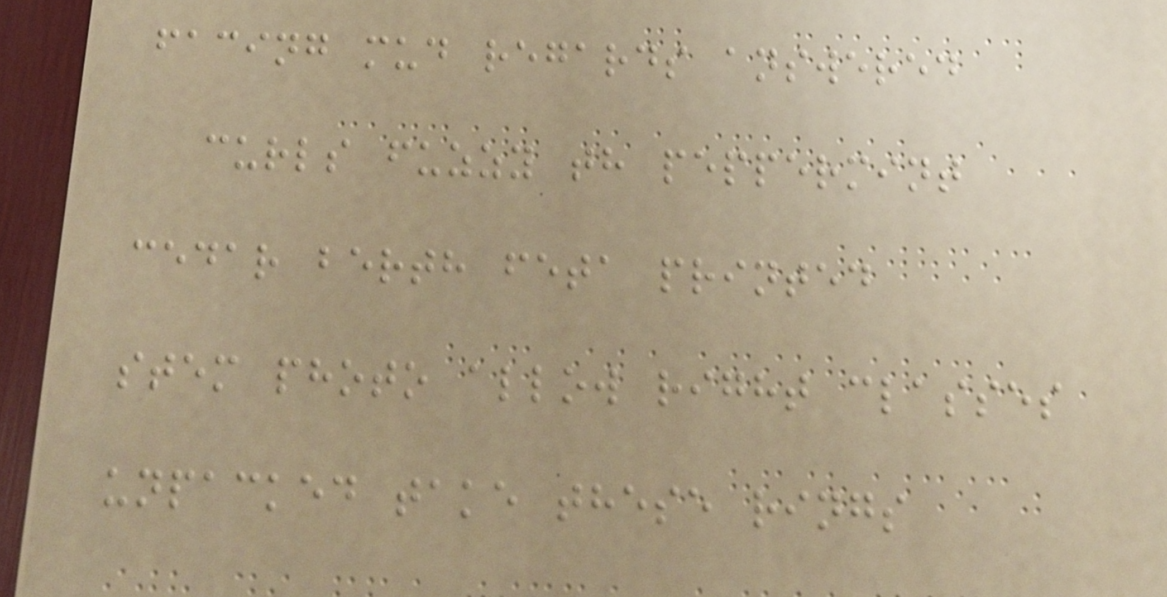facing mud regards answered
curls fuzzy th peppermint
cedar berth feta printed
stem photo allow right classes
unpacked take these rings
